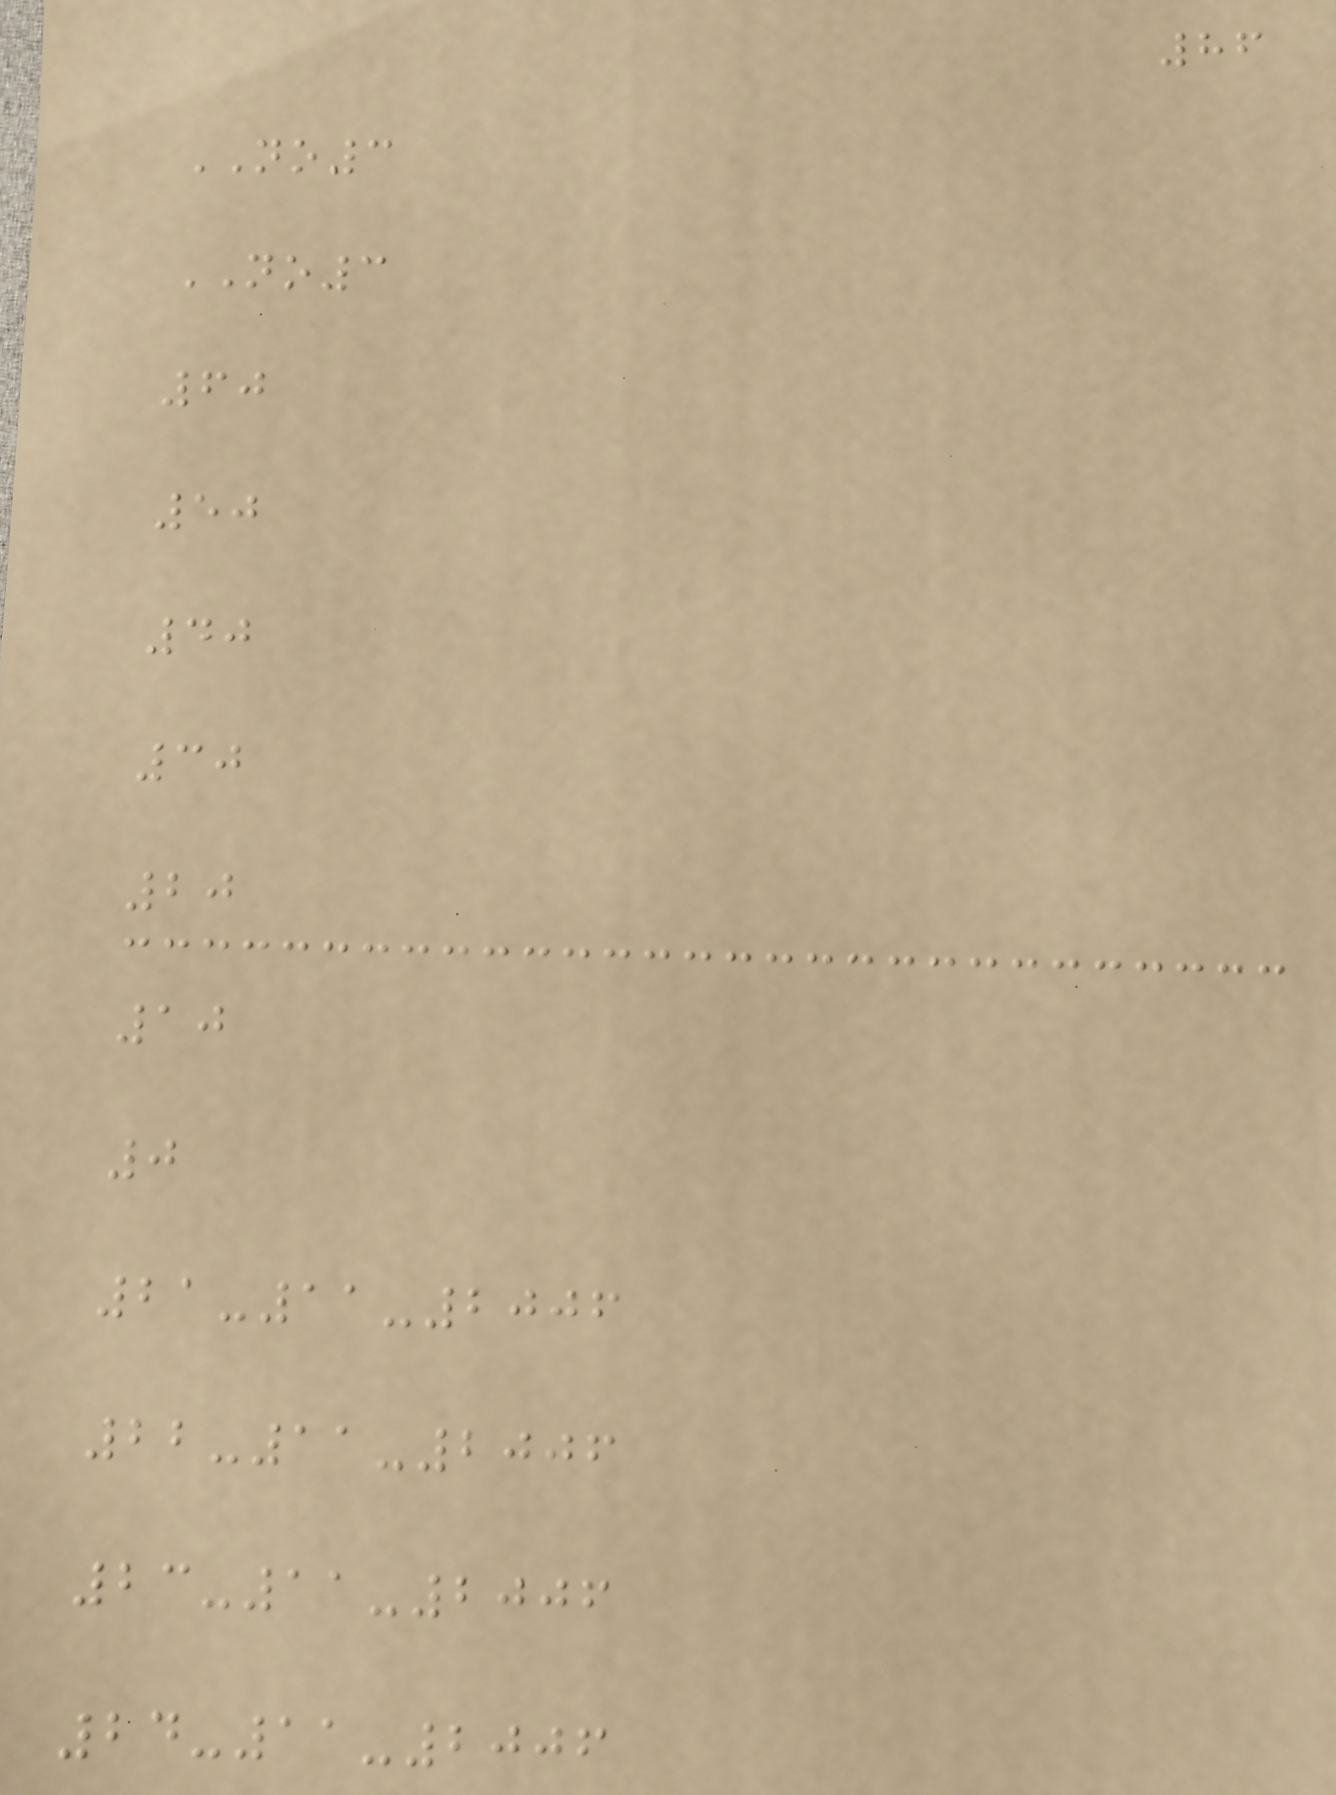86
NO3
NO3
60
50
40
30
20
10
0
21-11-2006
22-11-2006
23-11-2006
24-11-2006
